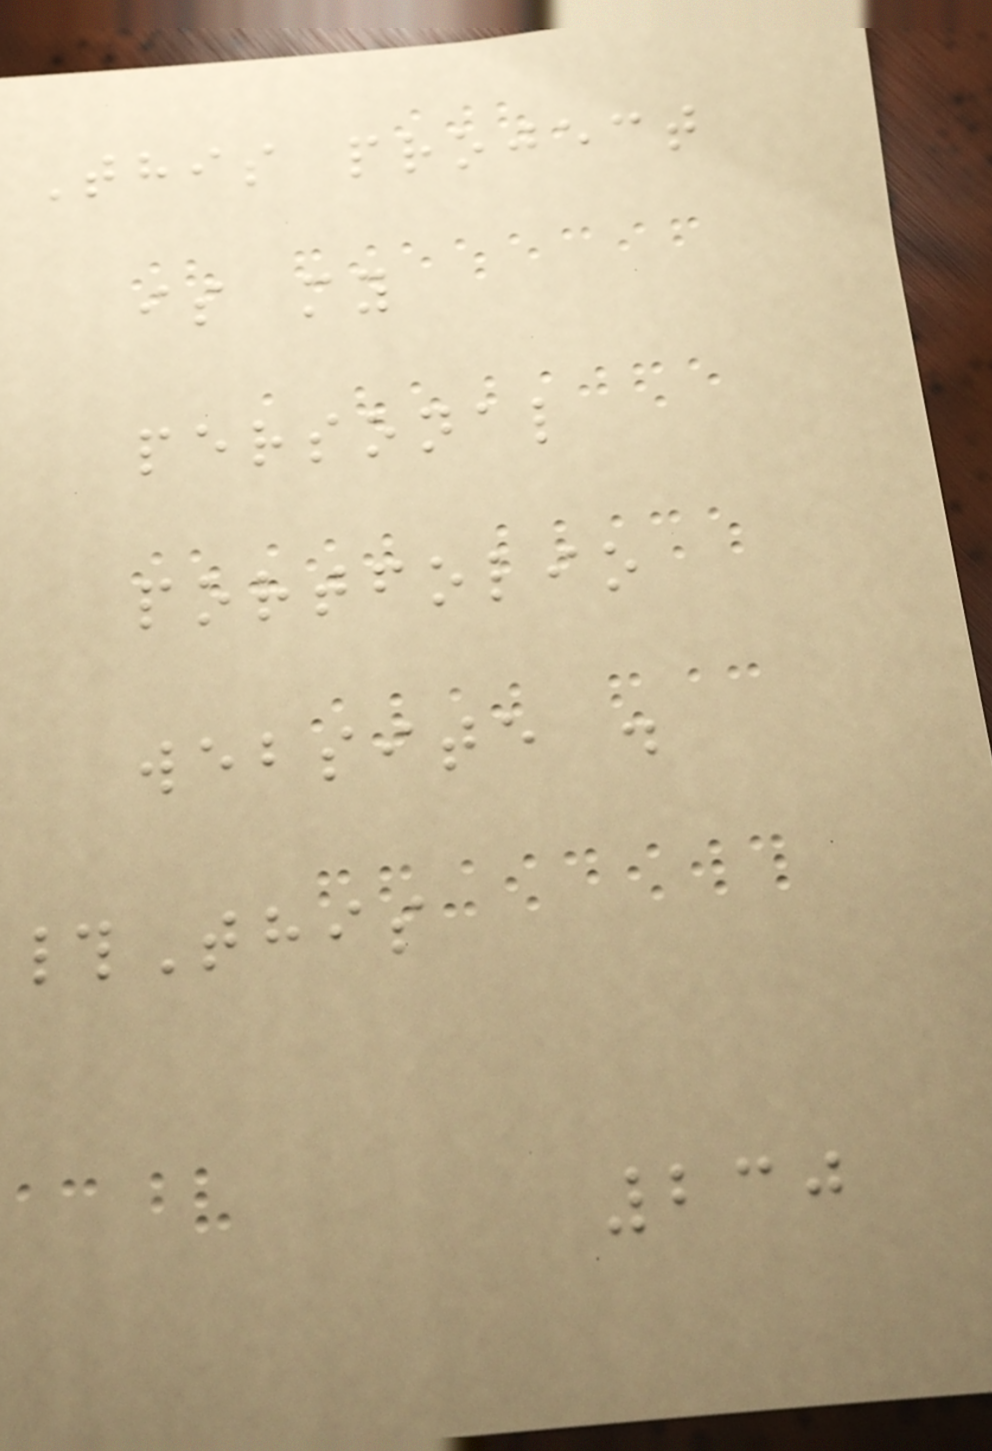This project
is my
personal
portfolio
website .
#This
230
